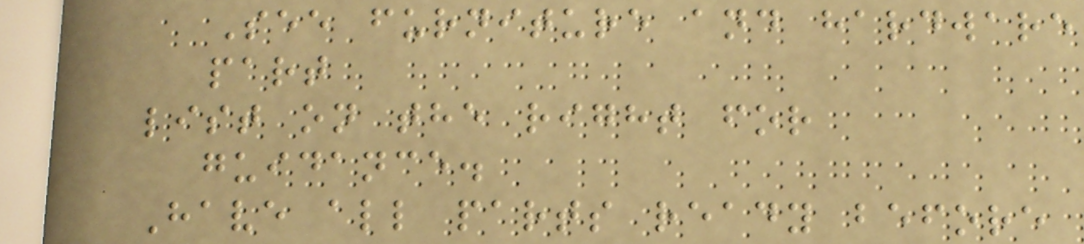See furniture and hardware
part
list on the right for
guidance.
Have all parts ready before
